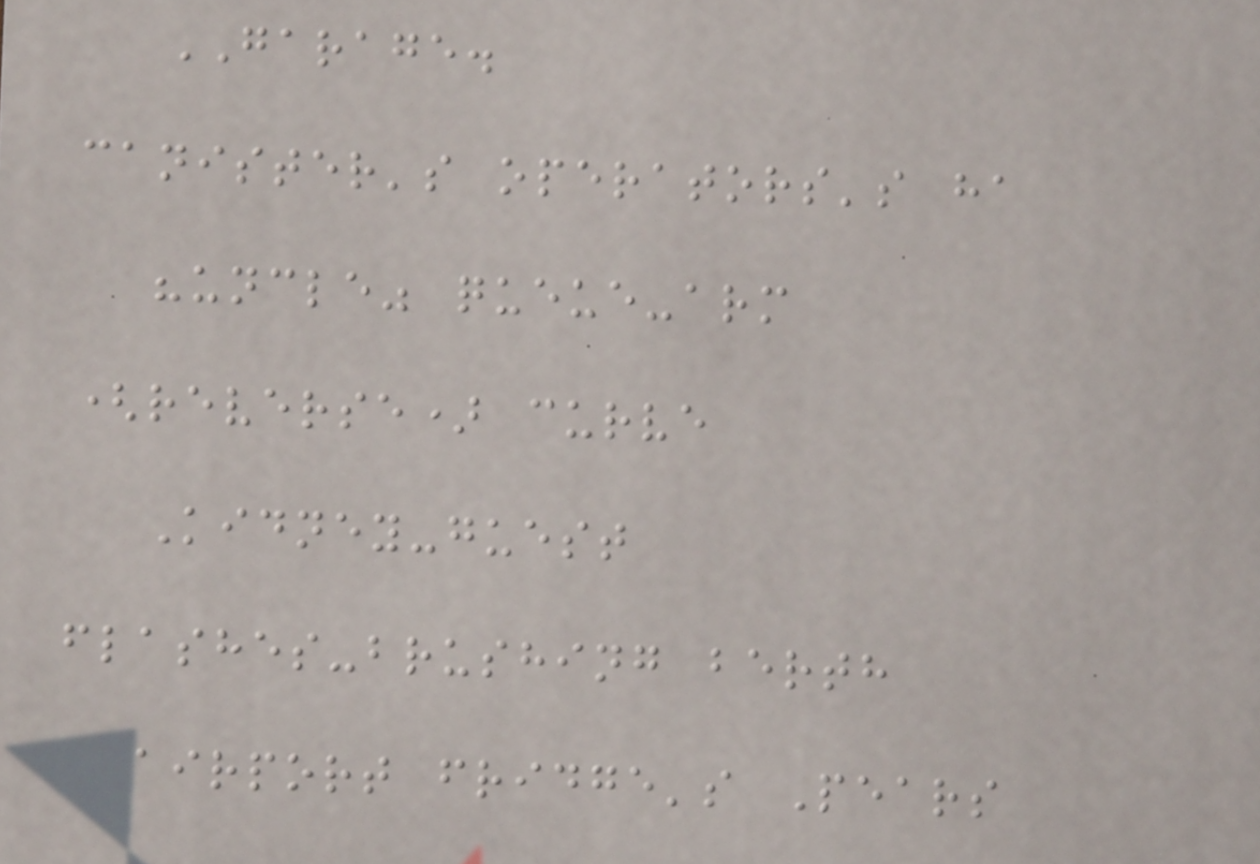GARAGE.
canister's operators's ha
"uncle" queue-arm
(reverse) curve
Kidney-guest
flashes-brushing berth
airport fridge's Pears
